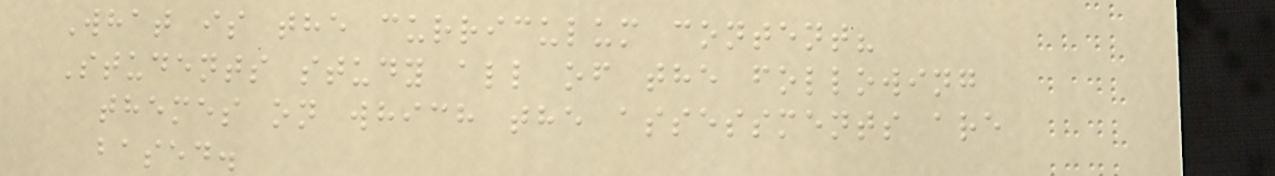What is the curriculum content?
Students study all of the following
themes on which the assessments are
based.
